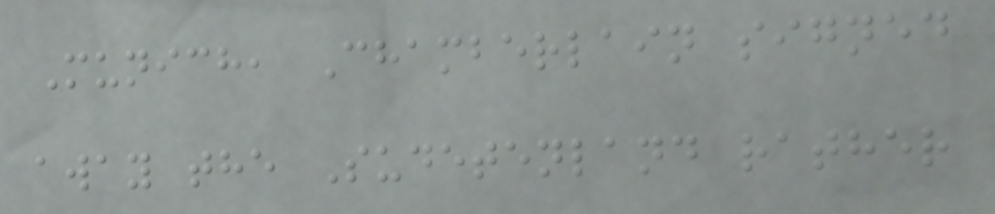Munich, Chamberlain signed
away the Sudetenland rather
